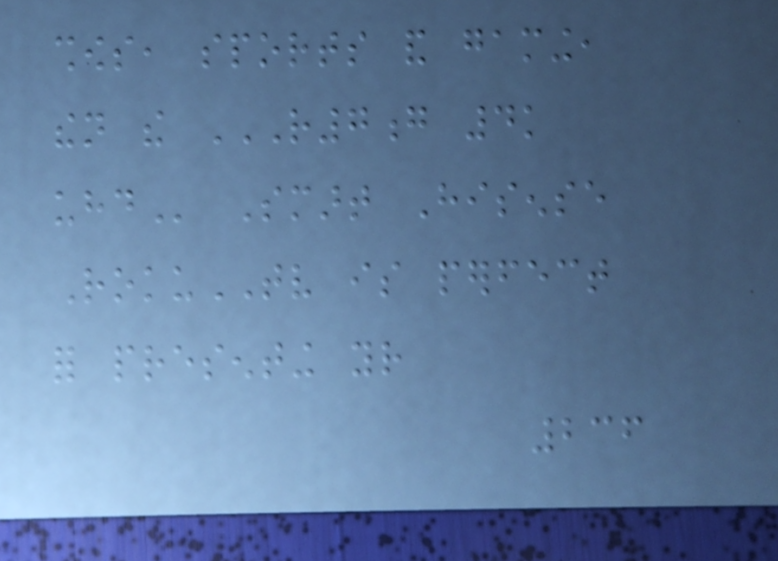shows, sports and gaming,
then the R7G 4K
UHD Smart Hisense
RokuTV is perfect
for presenting your
236
